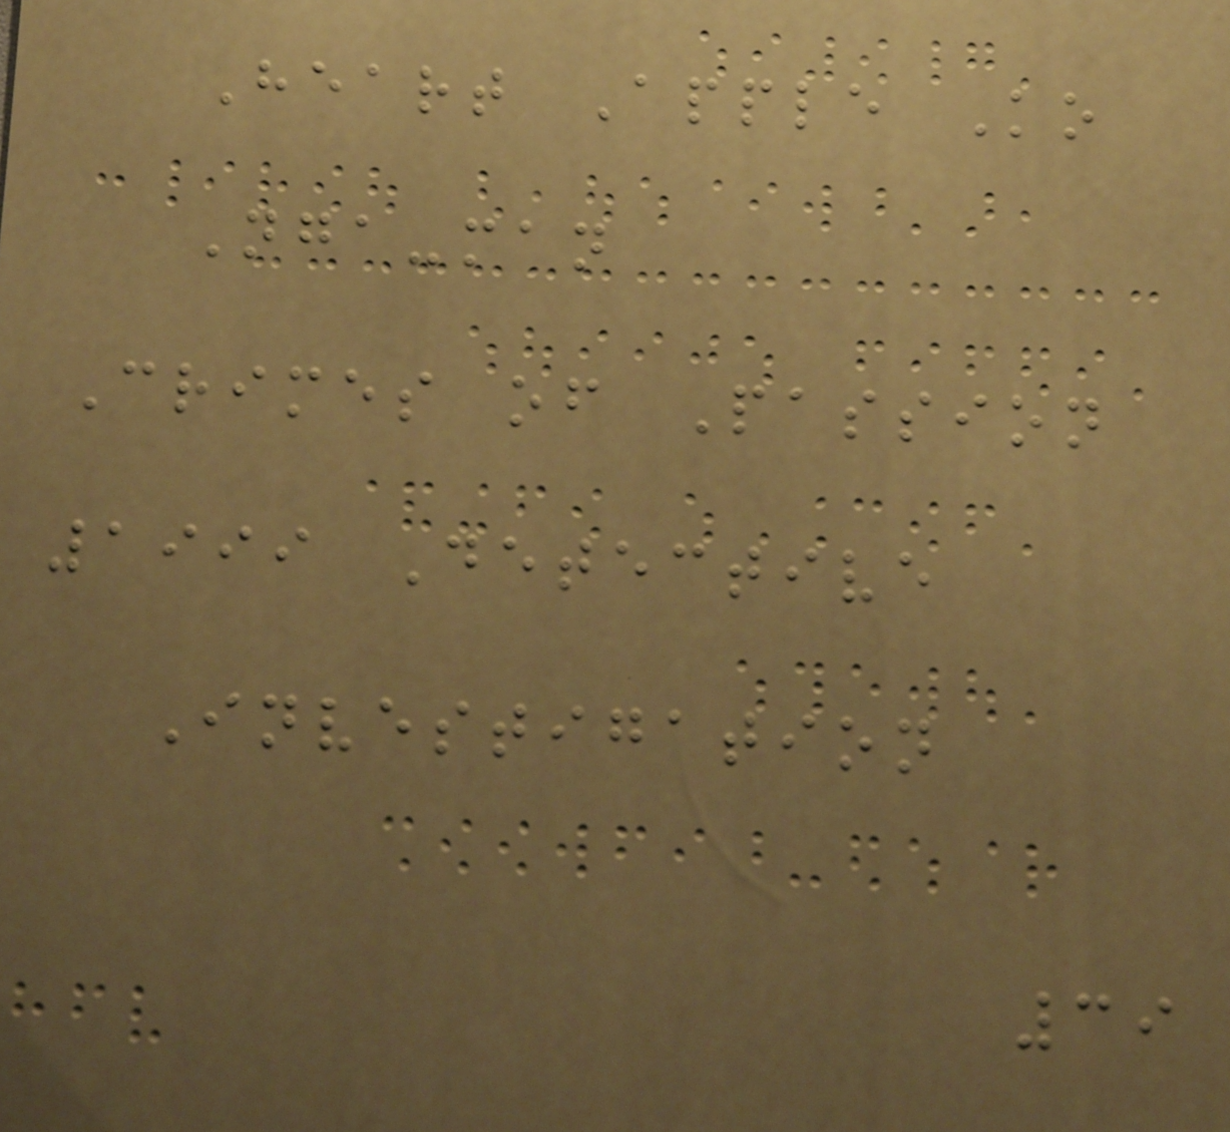Heart Apple Ko
Nga-man
Crimes of Passion
1999 Detective
Investigation
39
